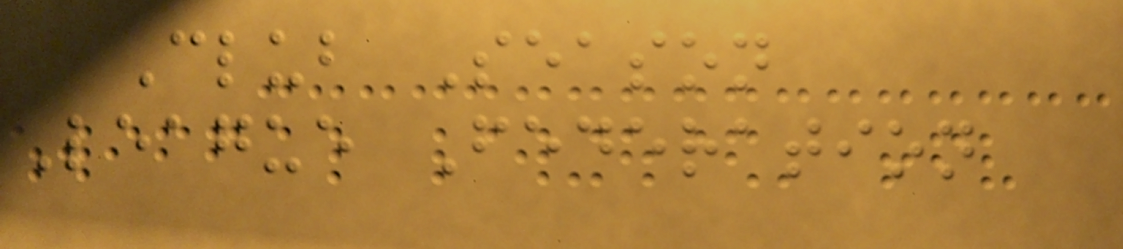Club Season
League Federation
